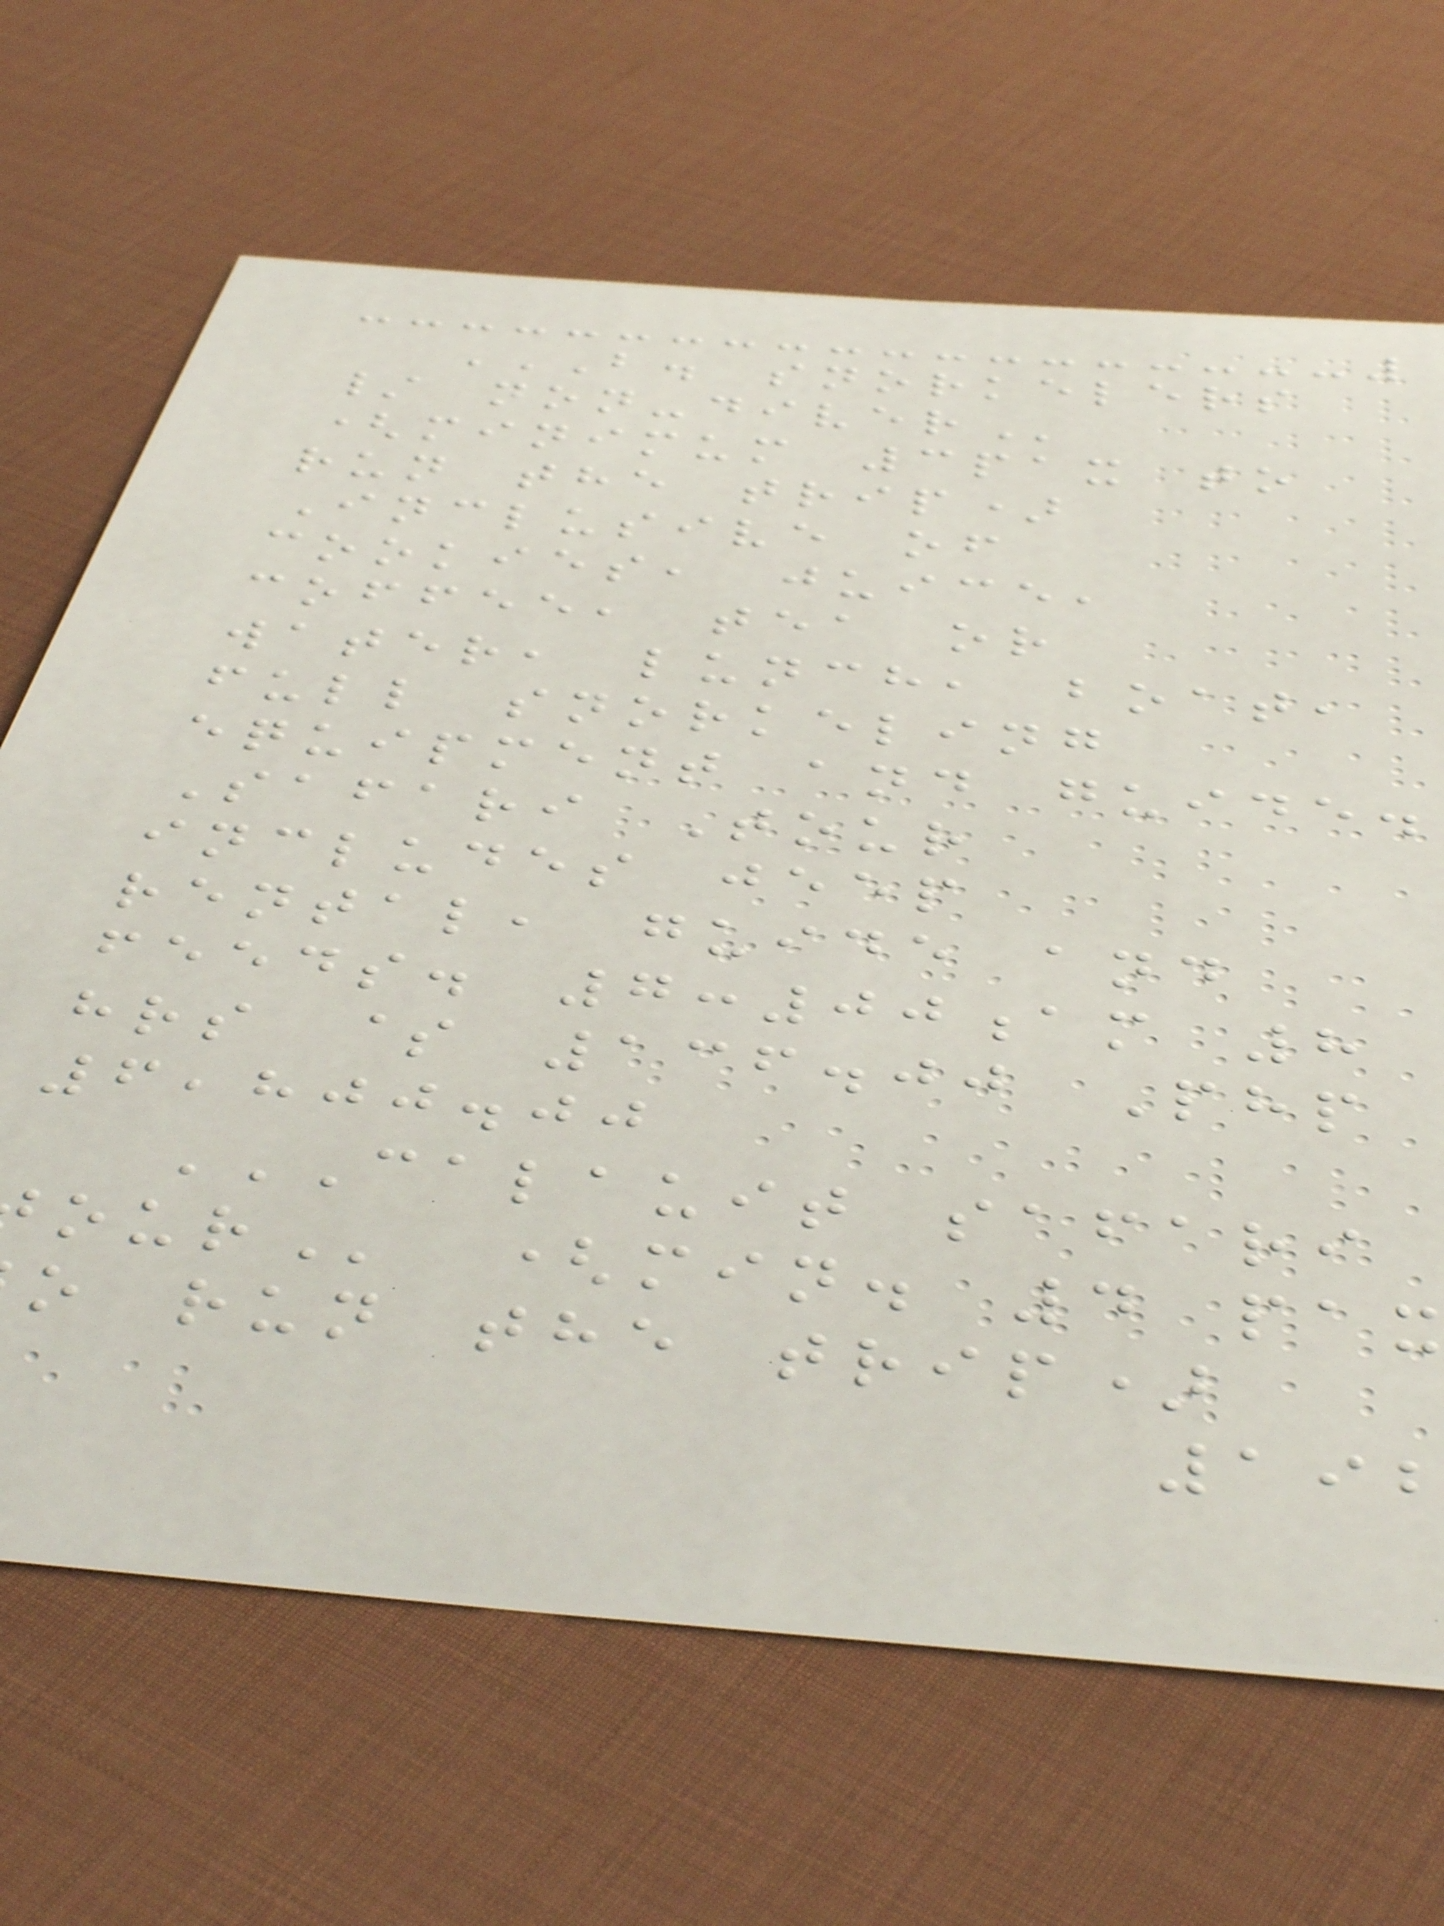B. SNORKELERS
(minimum 3pax to
run the trip)
Inclusive of
cookies, juice,
coffee, tea or
water, lunch, boat,
full snorkeling
equipment and guide.
Safari Tour
includes jeep
rental, guide and
feeds. 7:00am 8
hrs $ 136.00 Php
6,800.00
CALAUIT SAFARI
(min. 4 pax
o run the trip)
